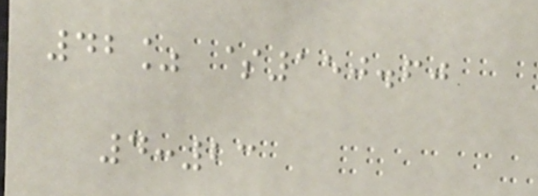42% $150.60
4:23
